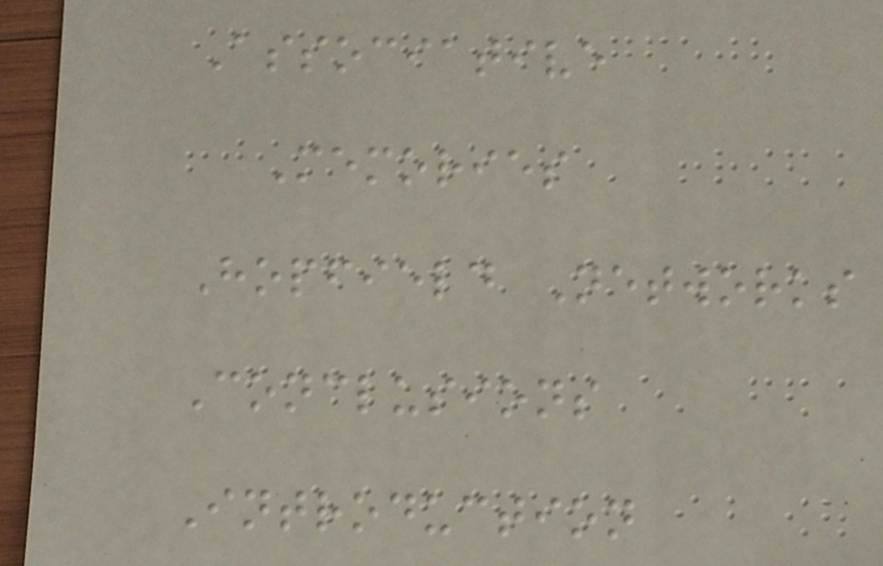Associative
Memories
Hopfield Networks
Conclusions
Introduction
